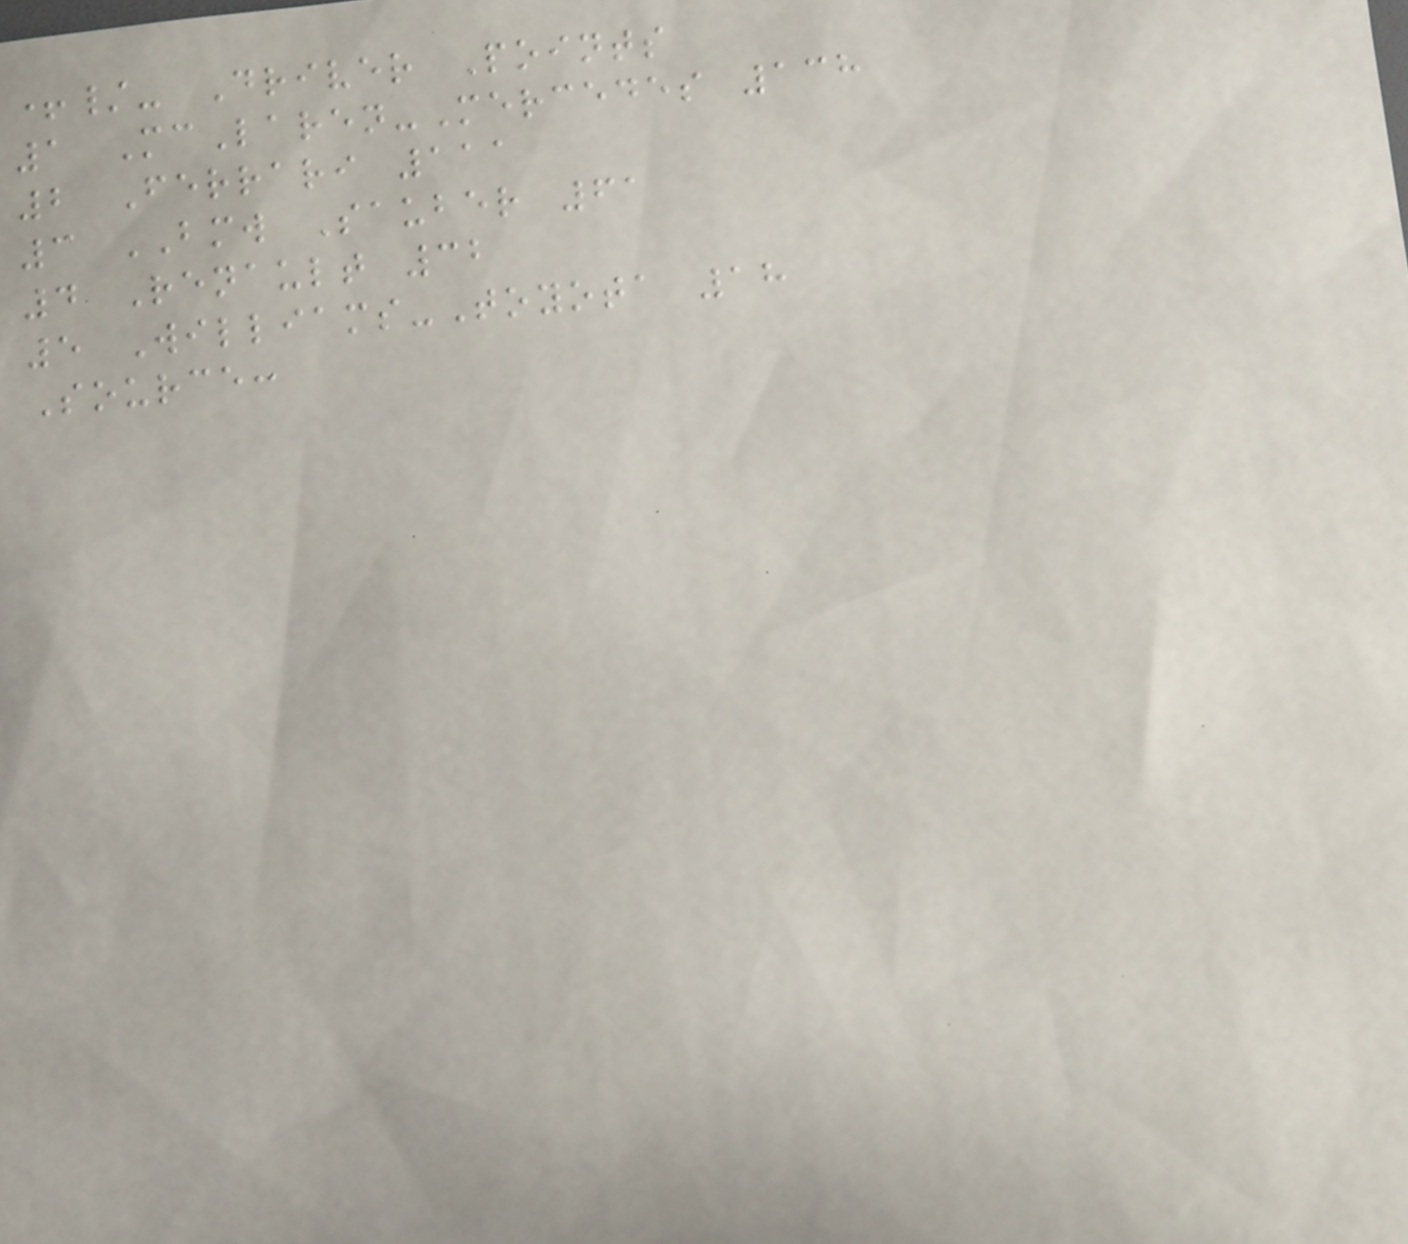+/- Driver Points
1 McLaren-Mercedes 138
2 Ferrari 111
3 BMW Sauber 61
4 Renault 32
5 Williams-Toyota 18
Source:
